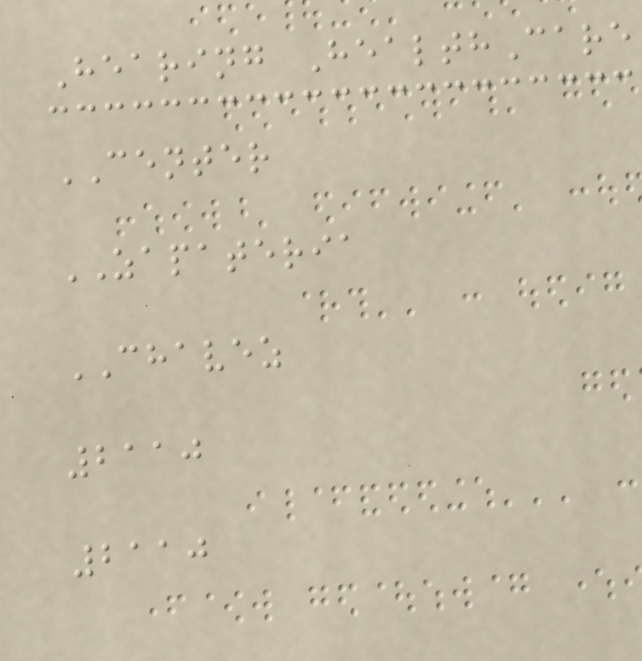Hearing HealthCare
CENTER
ZAPATERIA
CHAVEZ
2110
2110
